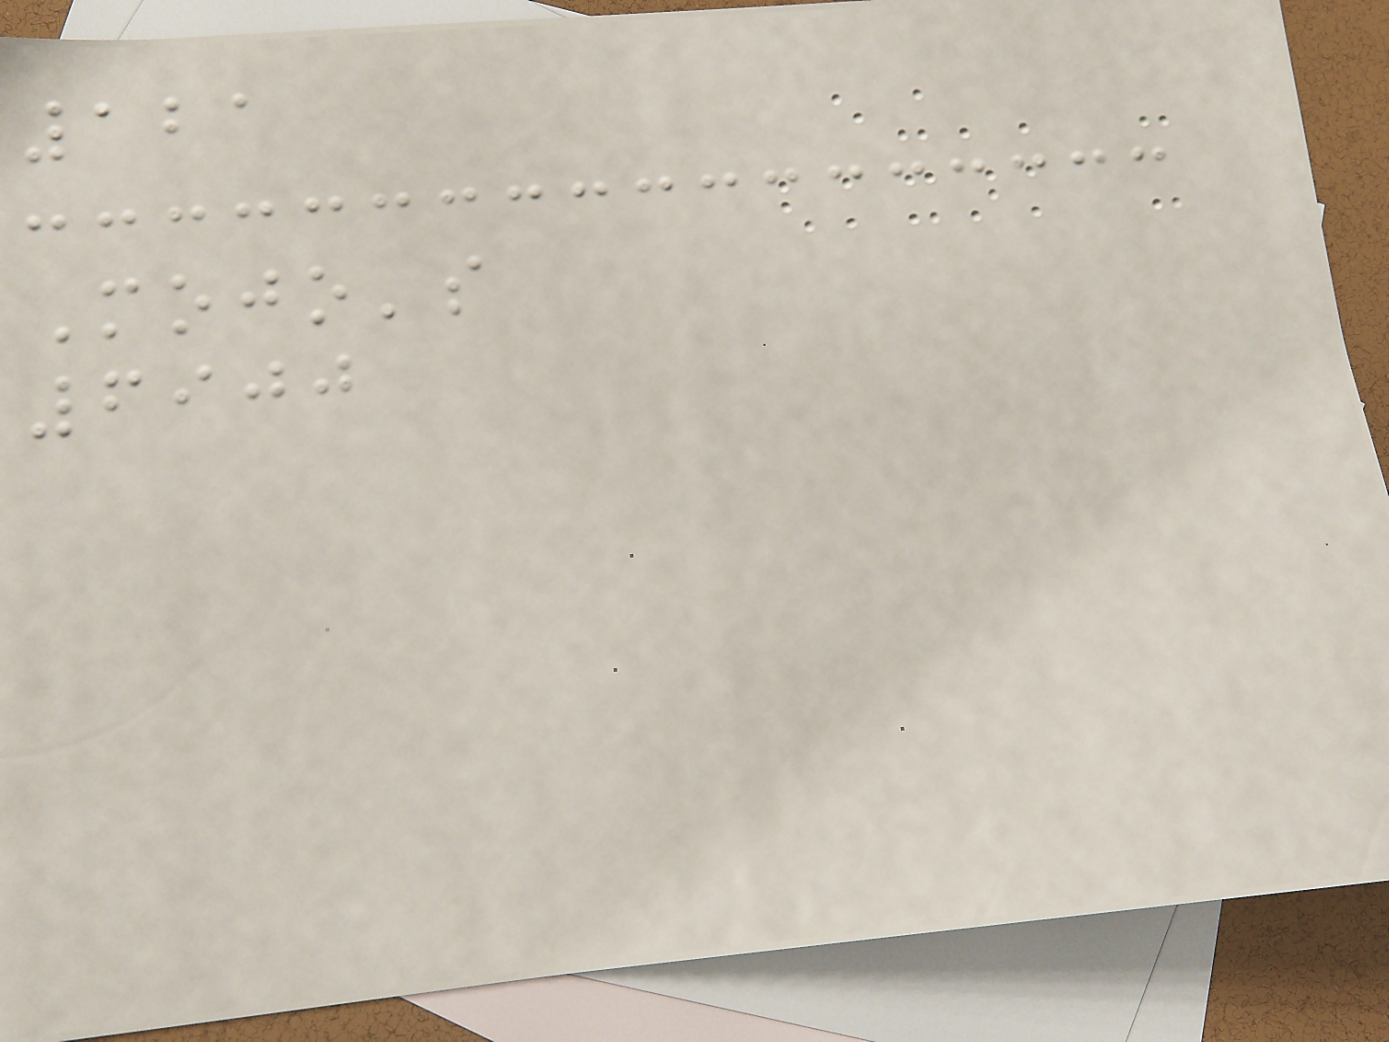121
Mojo's
6900
